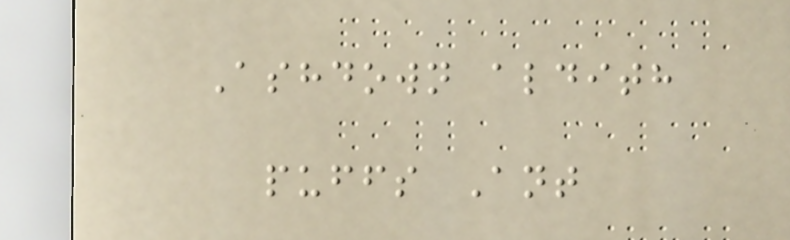Ashdown aldith
puffs Ant
